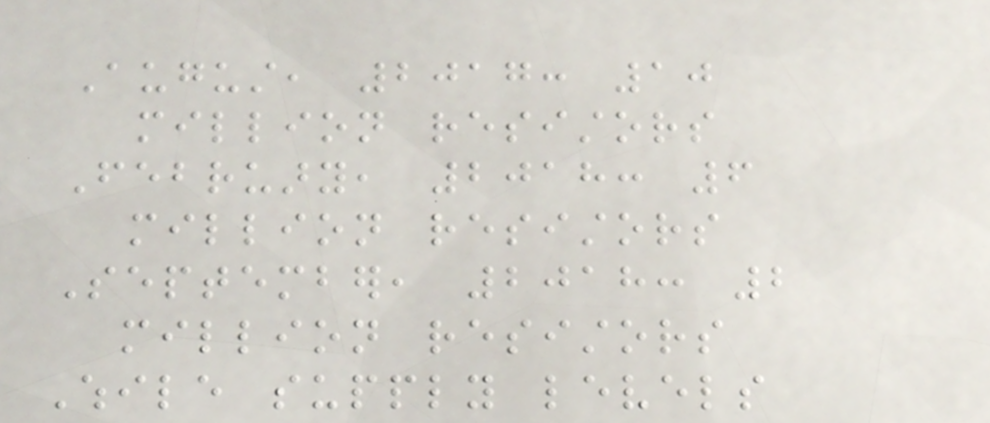August, 2017: 10
million resistors
February, 2018: 6
million resistors
September, 2018: 2
million resistors
While supply levels
